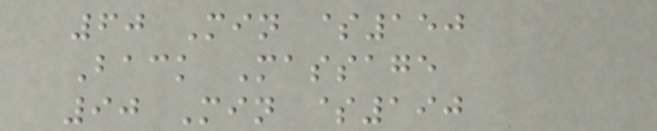60 Min $150
Back Massage
90 Min $190
